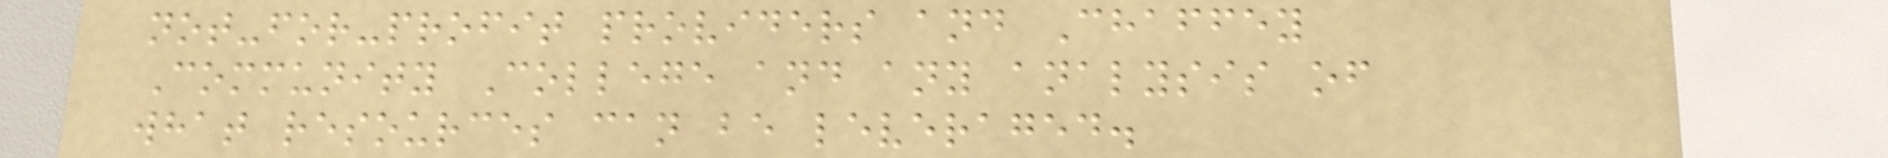not-for-profit providers and Chaffey
Community College and any analysis of
what resources can be leveraged.
